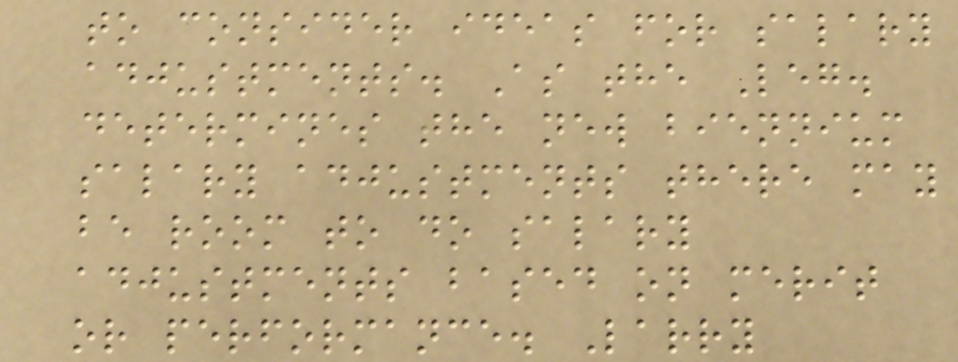to consider ideas for salary
adjustments. As the Leg.
determines the new biennium
salary adjustments there may
be room to do salary
adjustments based on merit
or performance. Larry
